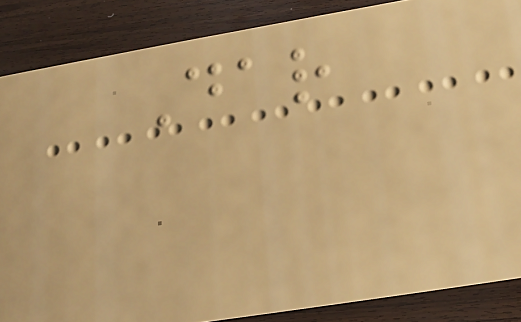Dar
